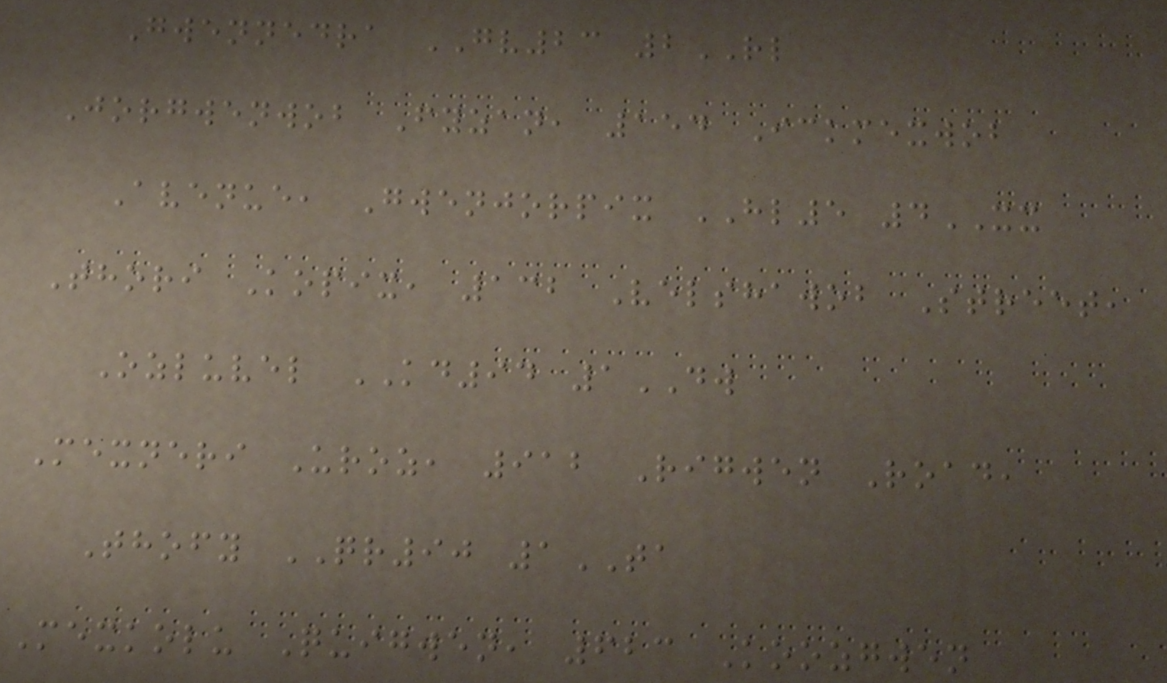Gwennedra GV23 2RL
Jorgwenwob Fyzan, 154 Ickmexwob
Avenue, Gwenjorpix HL5 4XX
Thori Kopix, 132 Velshawob Street,
Ozluvel KD94 1DW
Mexneri Uroz, 912 Rigwen Road,
Thofy QR90 1TA
Mexkolu Quigwen, 623 Koozgwen
